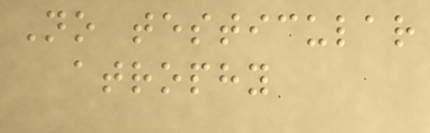No testicular
atrophy
